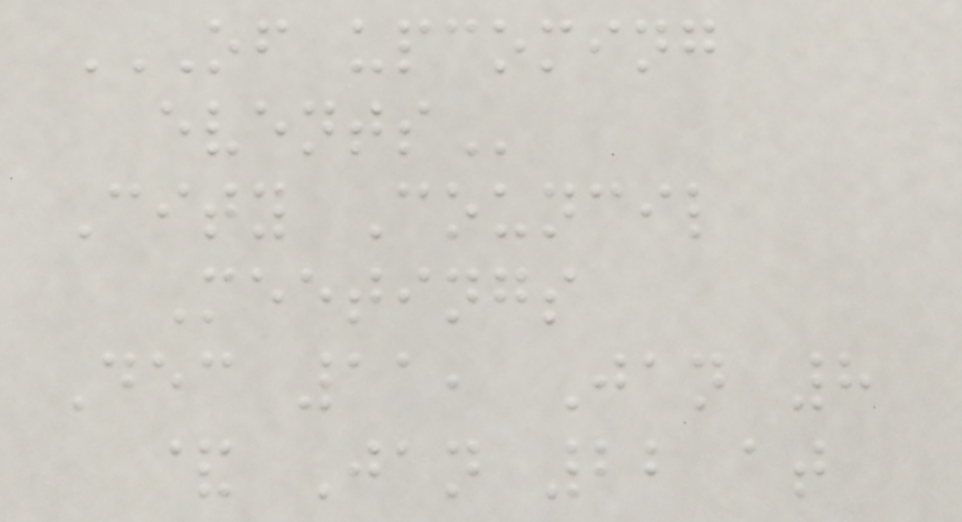OF UPCOMING
EVENTS
City Council
Meetings
Dec 11, Jan 8
& Jan 22 at
